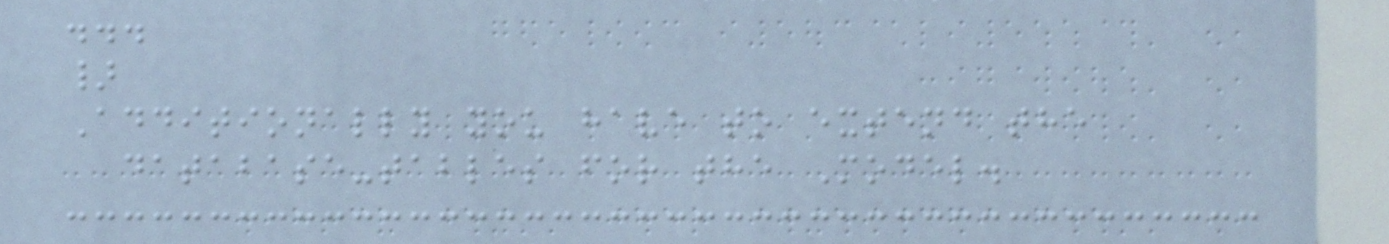...
}
Additionally you have to extend the
database-tables for the Model.
